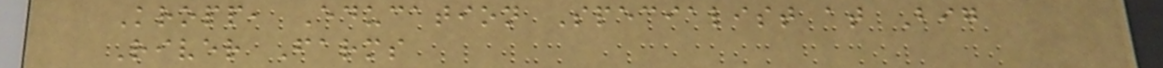Kropp, Education Specialist at Big
River Farms
